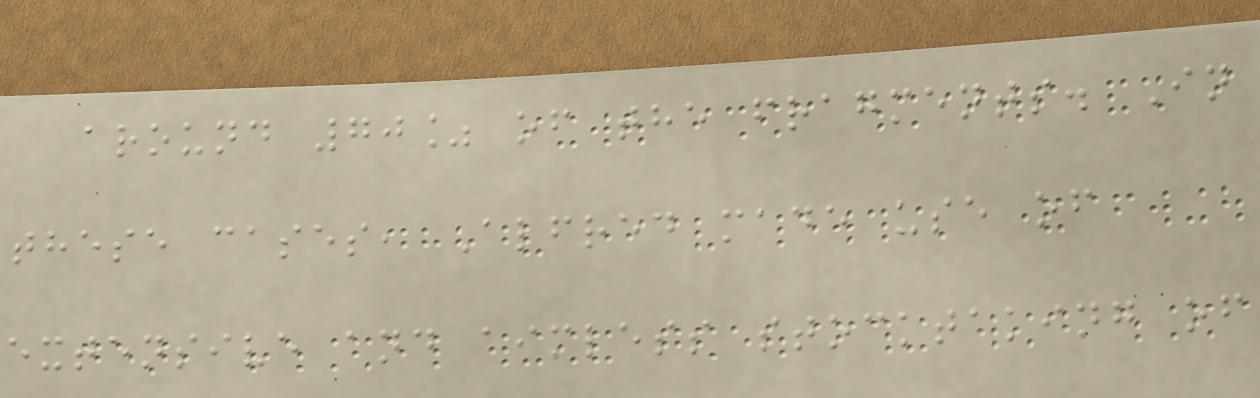around 70% of the fragments. In
these cases, Alfred made use of
extensive and aimless stocktaking of
